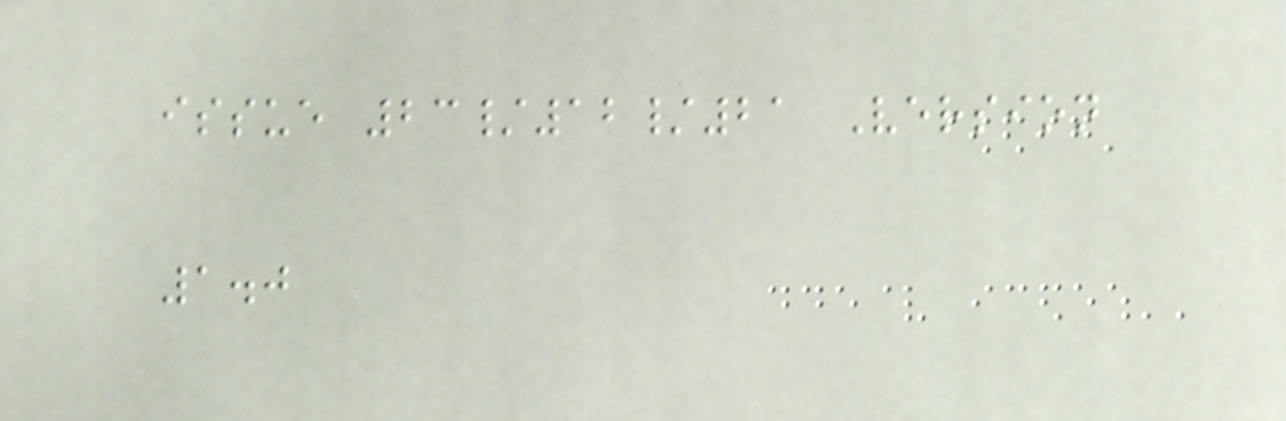issue 23/12/21 Version
1.0
